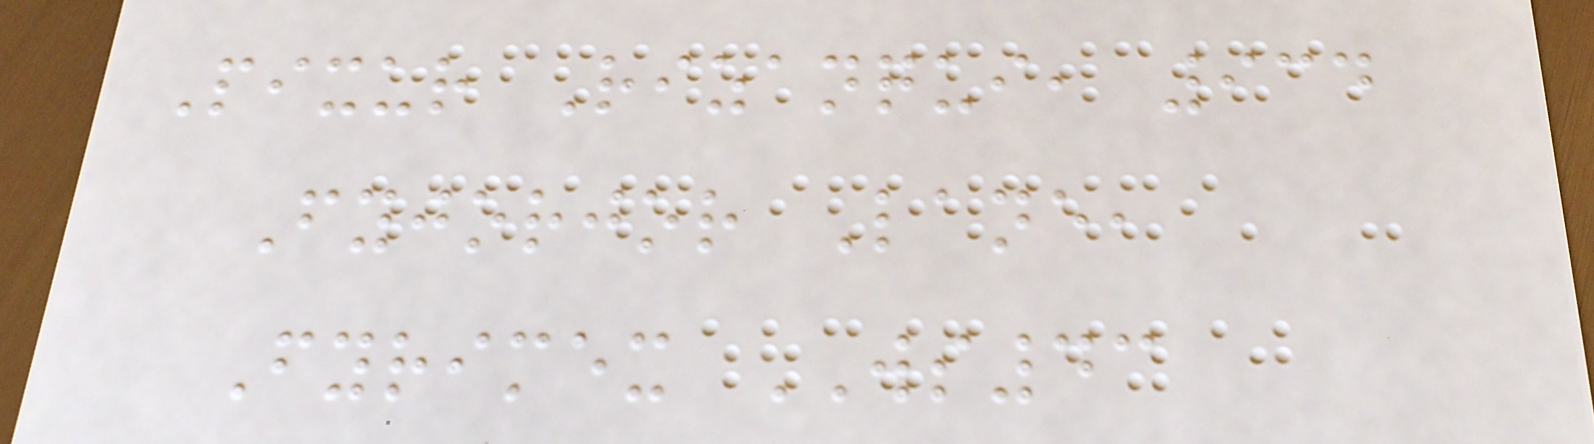Pixur Rizanqui, 934
Fyjorjor Lane,
Fyrimex WS43
